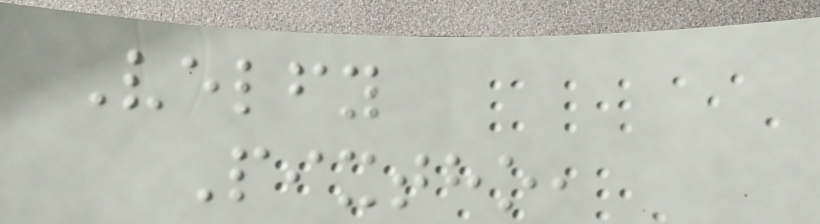Velfy
Pixtho,
